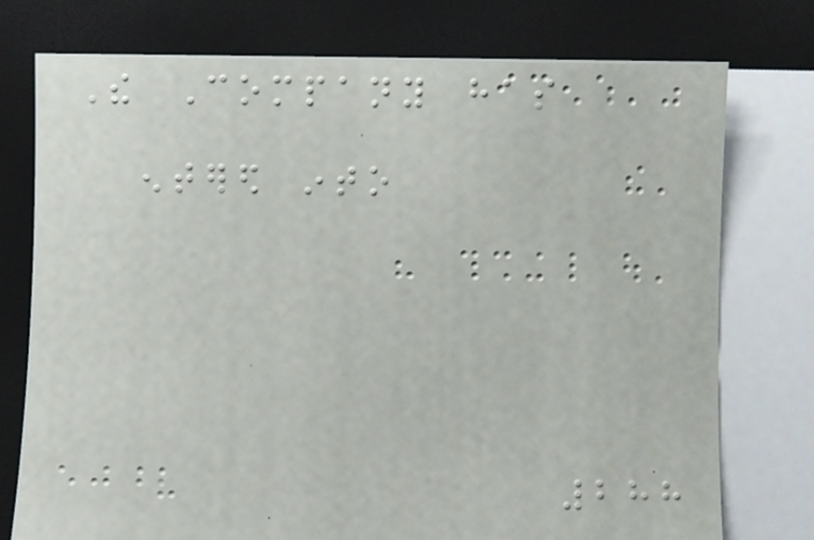The Company has
entered into
288
